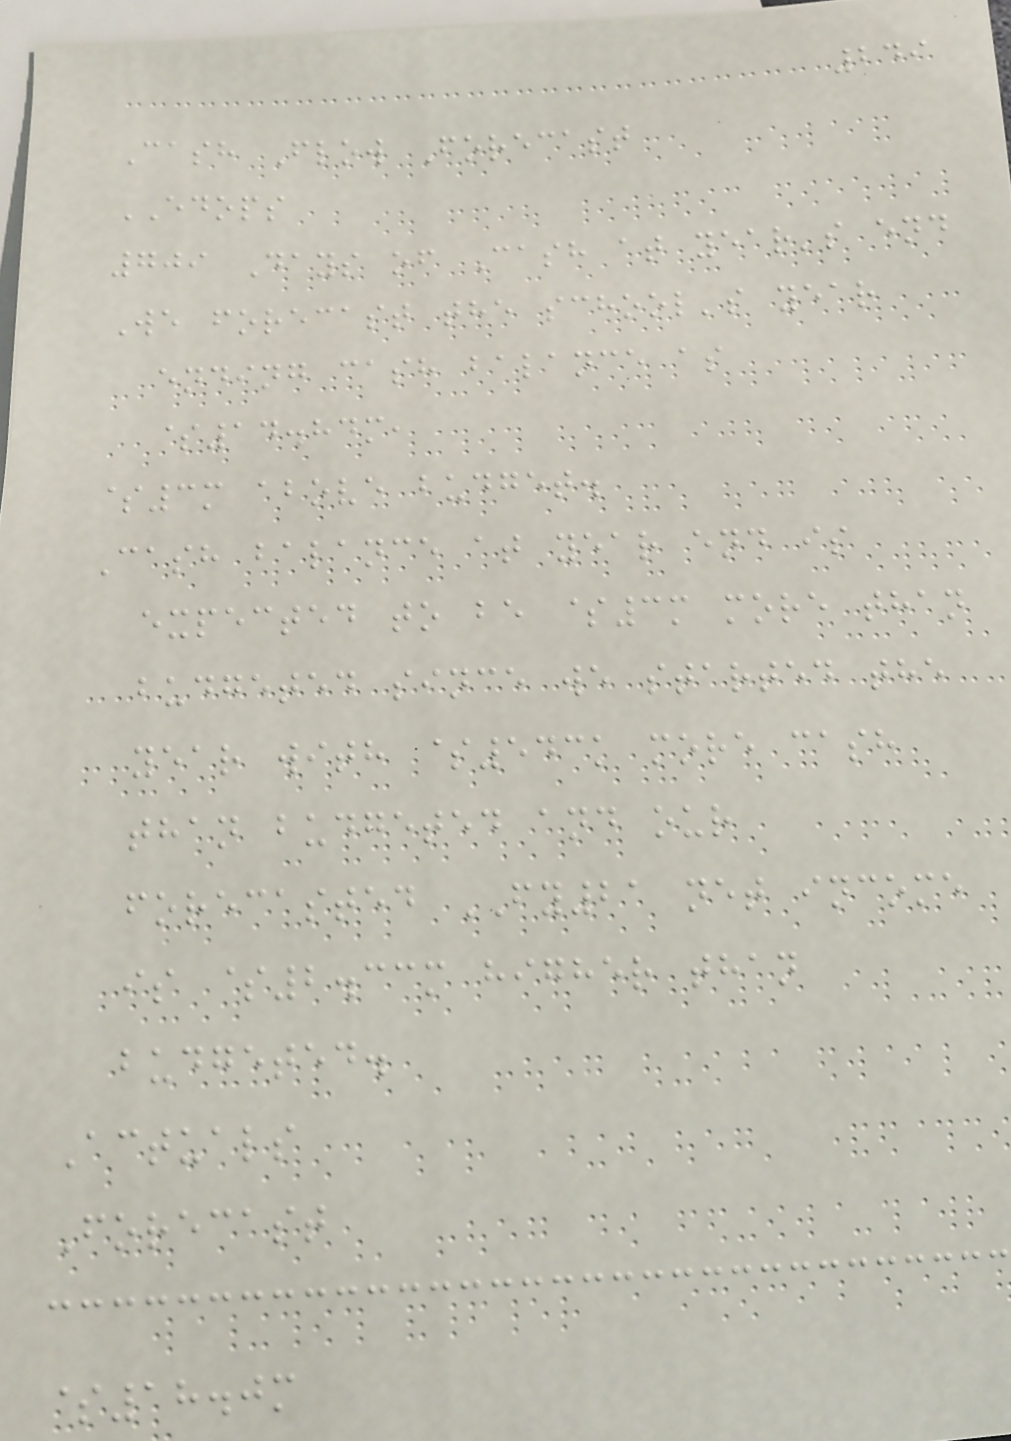249
Cash Flow Forecast
EDOPS
709 Days of Cash at year's end
We forecast the school's year
ending cash balance as
$14.84m,
$3m above budget.
Cash balance at year end is
expected to be $3m more than
budgeted since we started the
year with $543k more cash
than budgeted and our
forecasted FY21 net income
is $2.33m higher than
budgeted.
Actuals
Forecast
$18.0m
